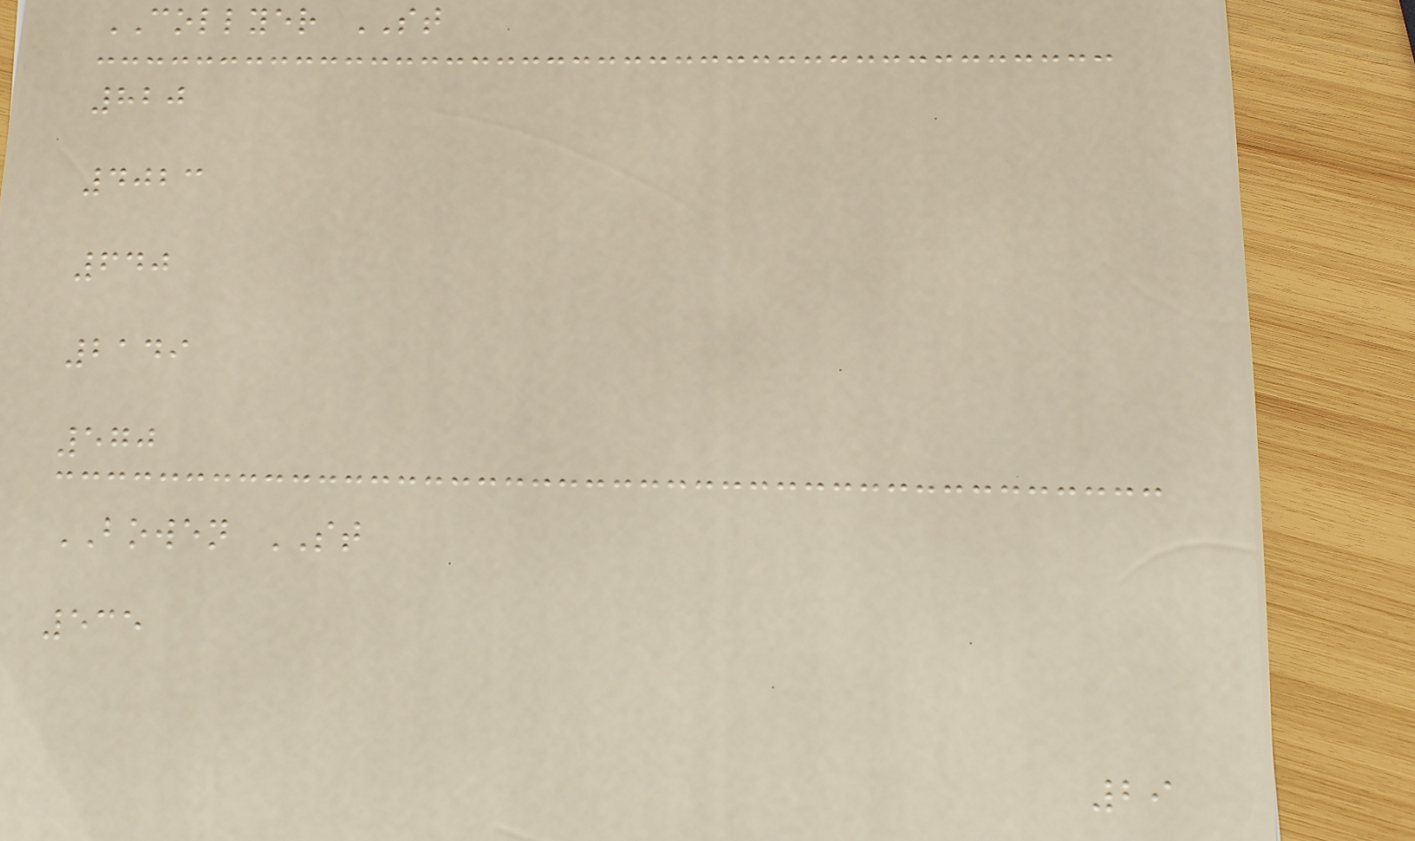COLLYER ST
820
4023
640
2149
570
BOWEN ST
535
29
